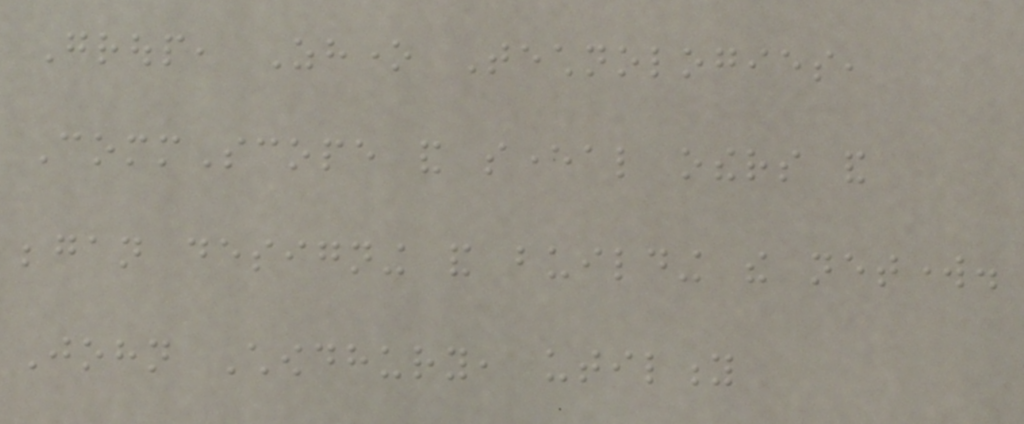Group, Zhone Technologies,
CommScope and several others and
began designing and building the network.
John Chowdhury, utility
